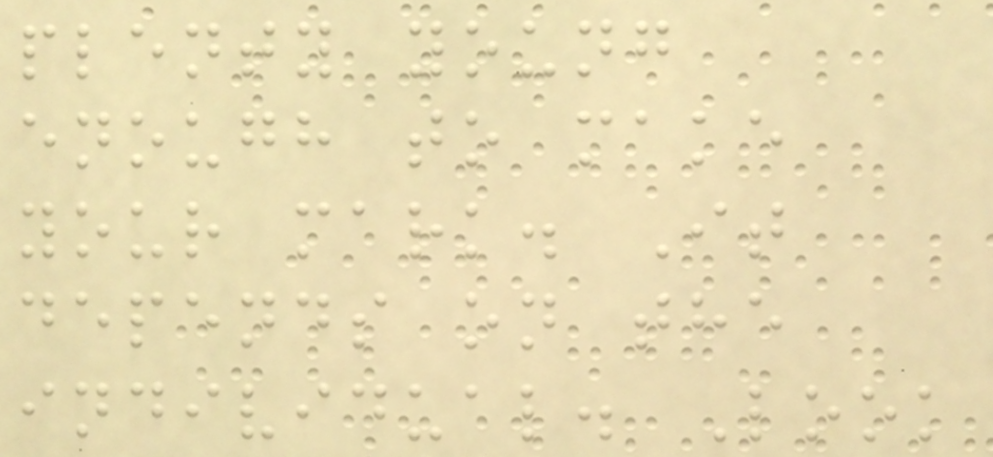plenty young
enough to make
your mark. It
depends on the
individual. Look
